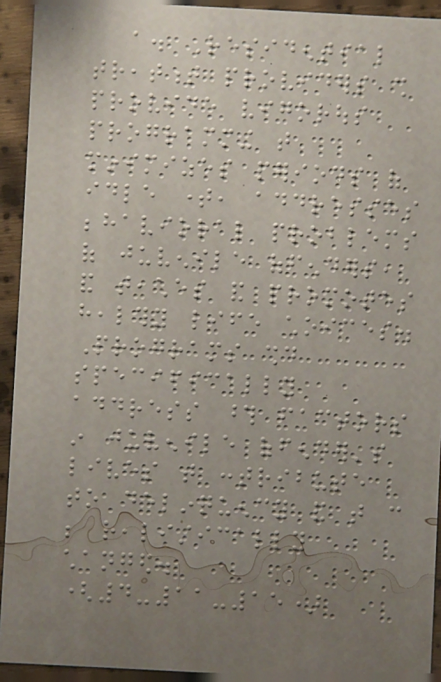a. Residential
treatment providers shall
provide vigorous
programming that
minimizes periods of
idle time, addresses
behavioral problems
of juvenile offenders,
and teaches and promotes
healthy life choices.
Programs should
specifically
address those factors
in juvenile offender's
lives that contribute
to delinquency and that can
be realistically
changed.
(4-11-15)
